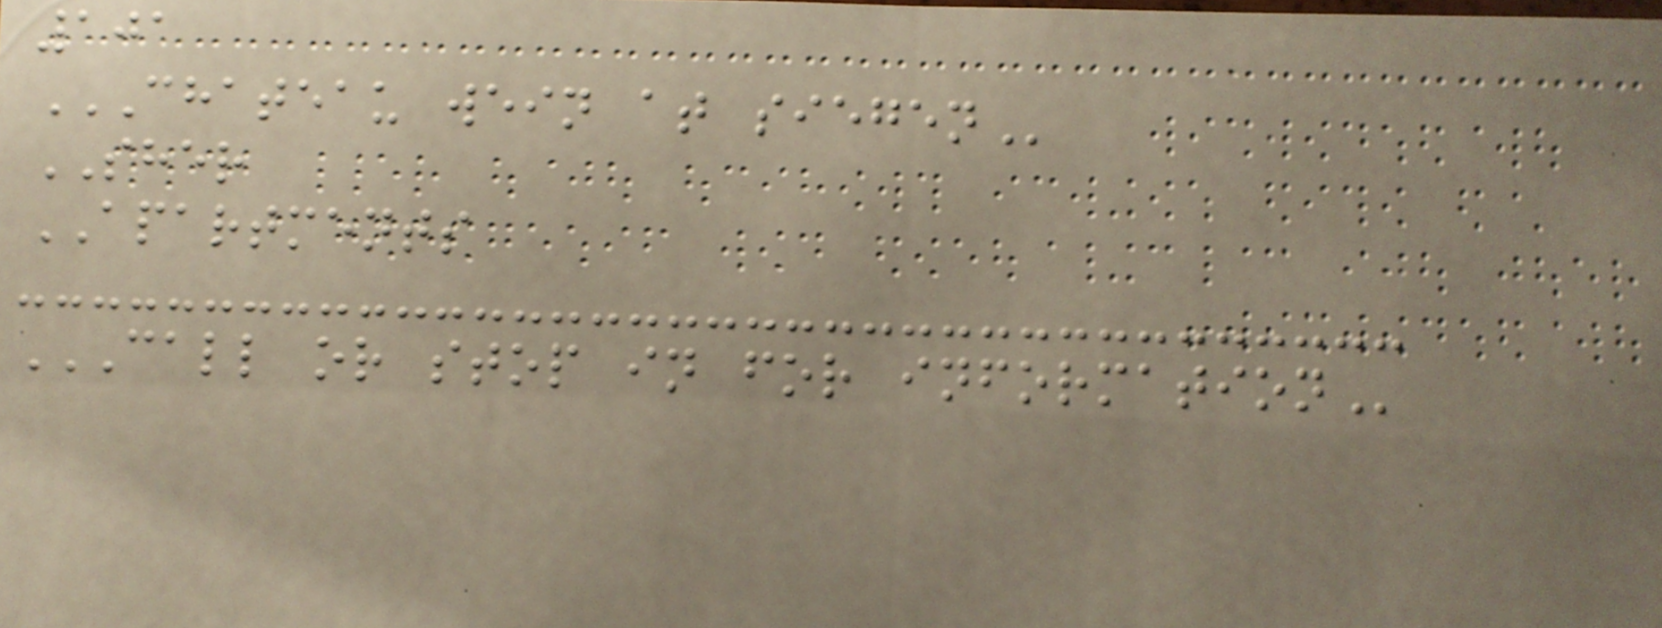101
CHATEAU WEIN AT SIEGEN
SHER
APARTMENTS
CALL OR STOP IN FOR INFORMATION
